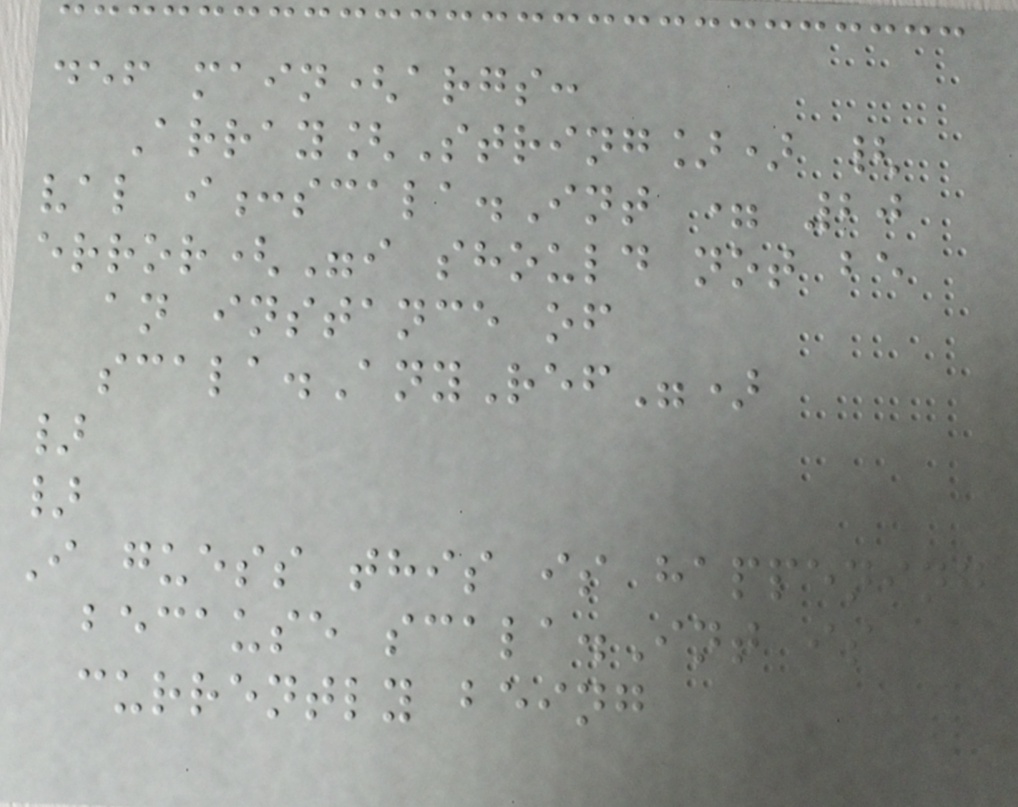def main(args:
Array[String]) {
val i:scala.Int = 20
error("i should not be
an instance of
scala.AnyRef")
}
}
I guess this is happening
because scala.Int is
currently being
